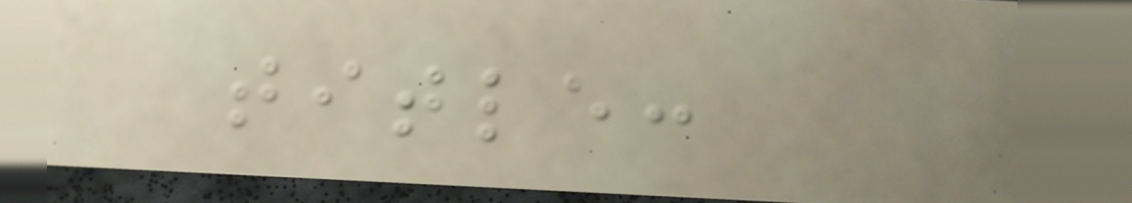title:
